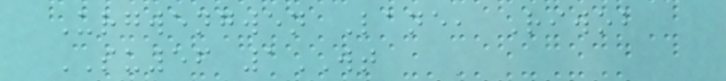Urgwengwen Lane, Riwob
SU56 1WT
